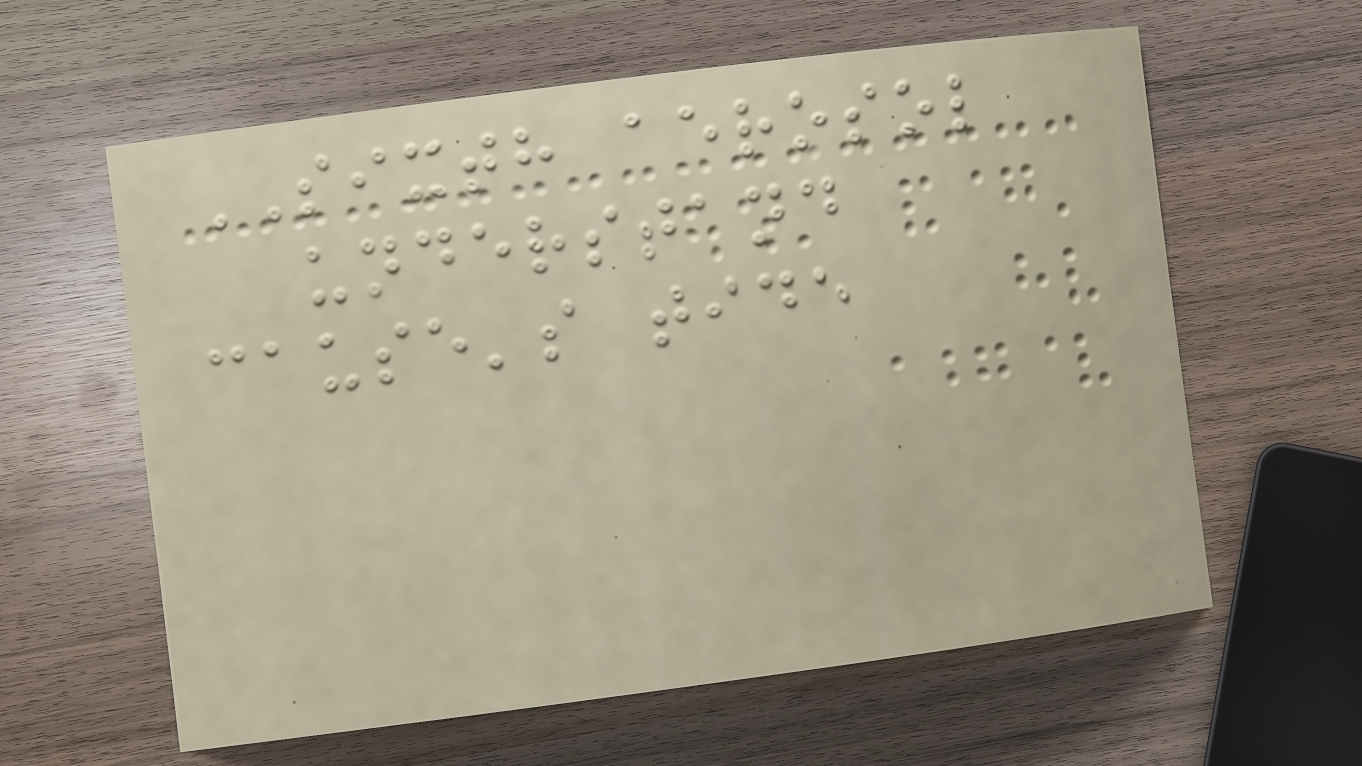SIXTH aerosol
understand
cause's tide
